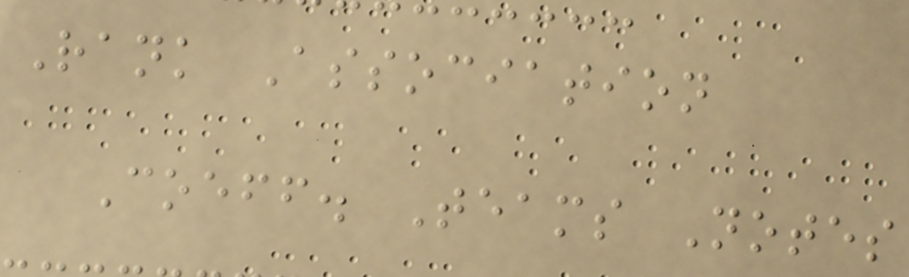Rank Association
Coeff. Teams Notes
